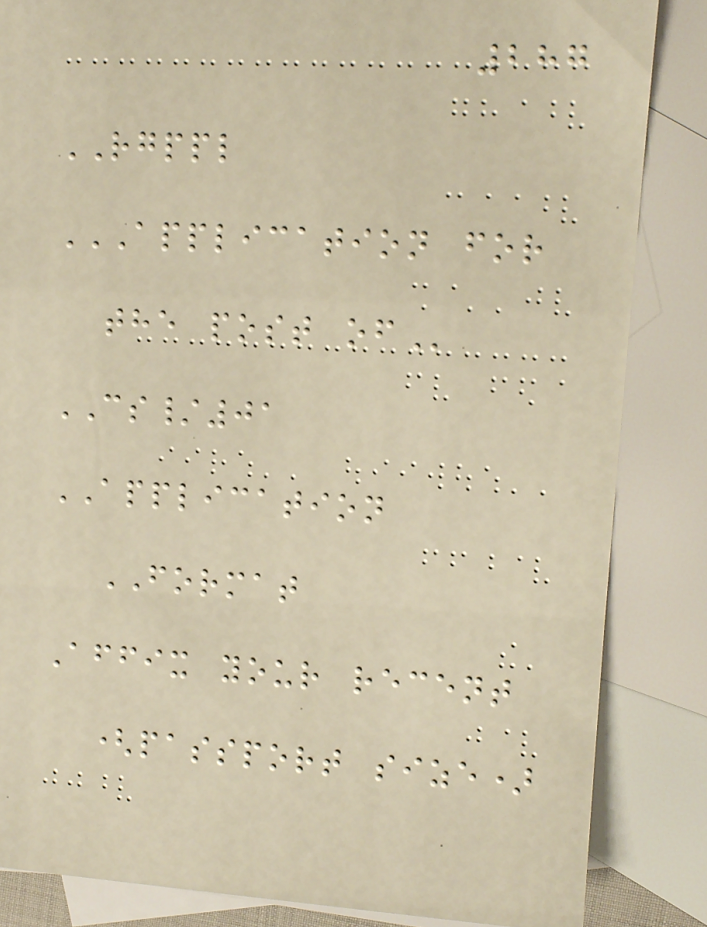287
RGPPL
APPLICATION FOR
THE POST OF
CS/01
APPLICATION
FORMAT
Affix your recent
(passport size)
